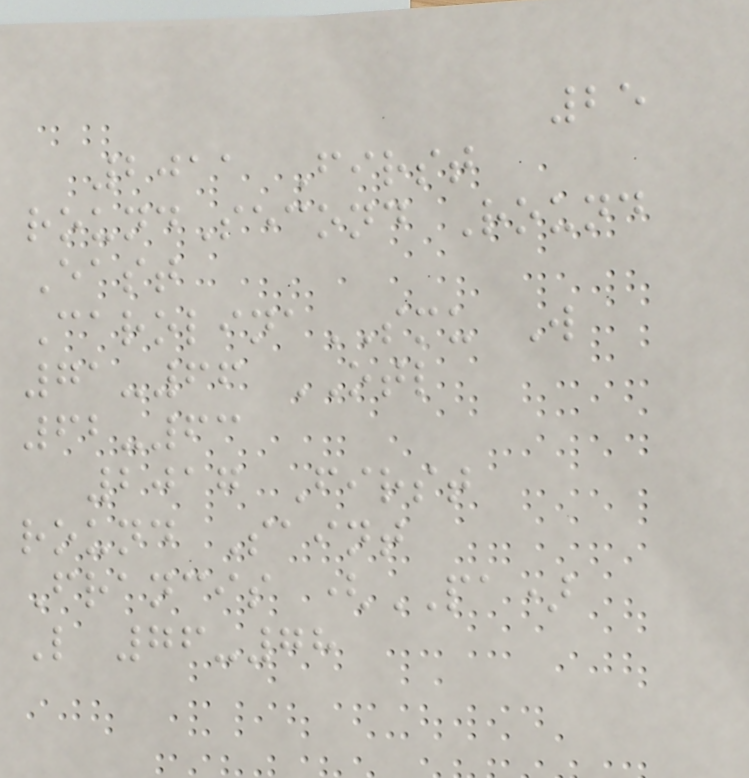25
2011 First
roundSecond Round
East
CarolinaSMU W
71-66 OTL
62-63
2017 First
round Saint
Francis (PA)
L 76-78
